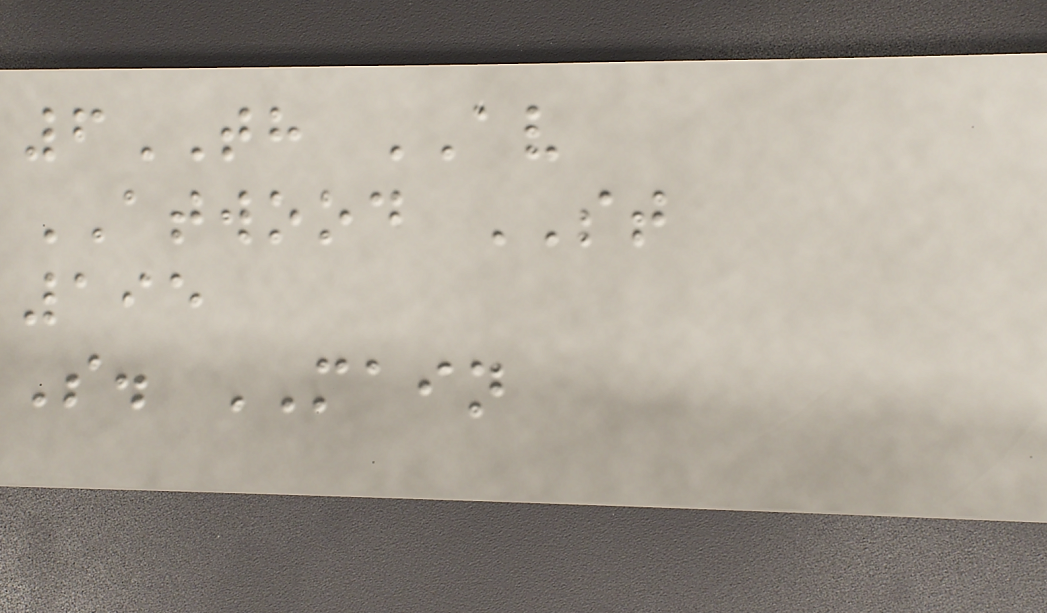6TH AV
ATWOOD ST
195
S. MAIN
